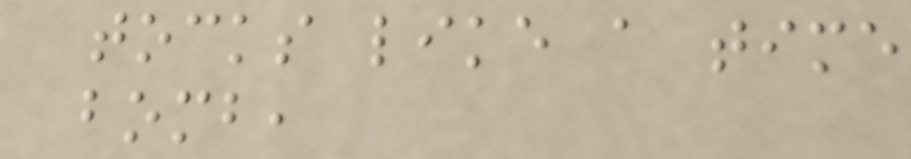tocks like a time
bomb,
